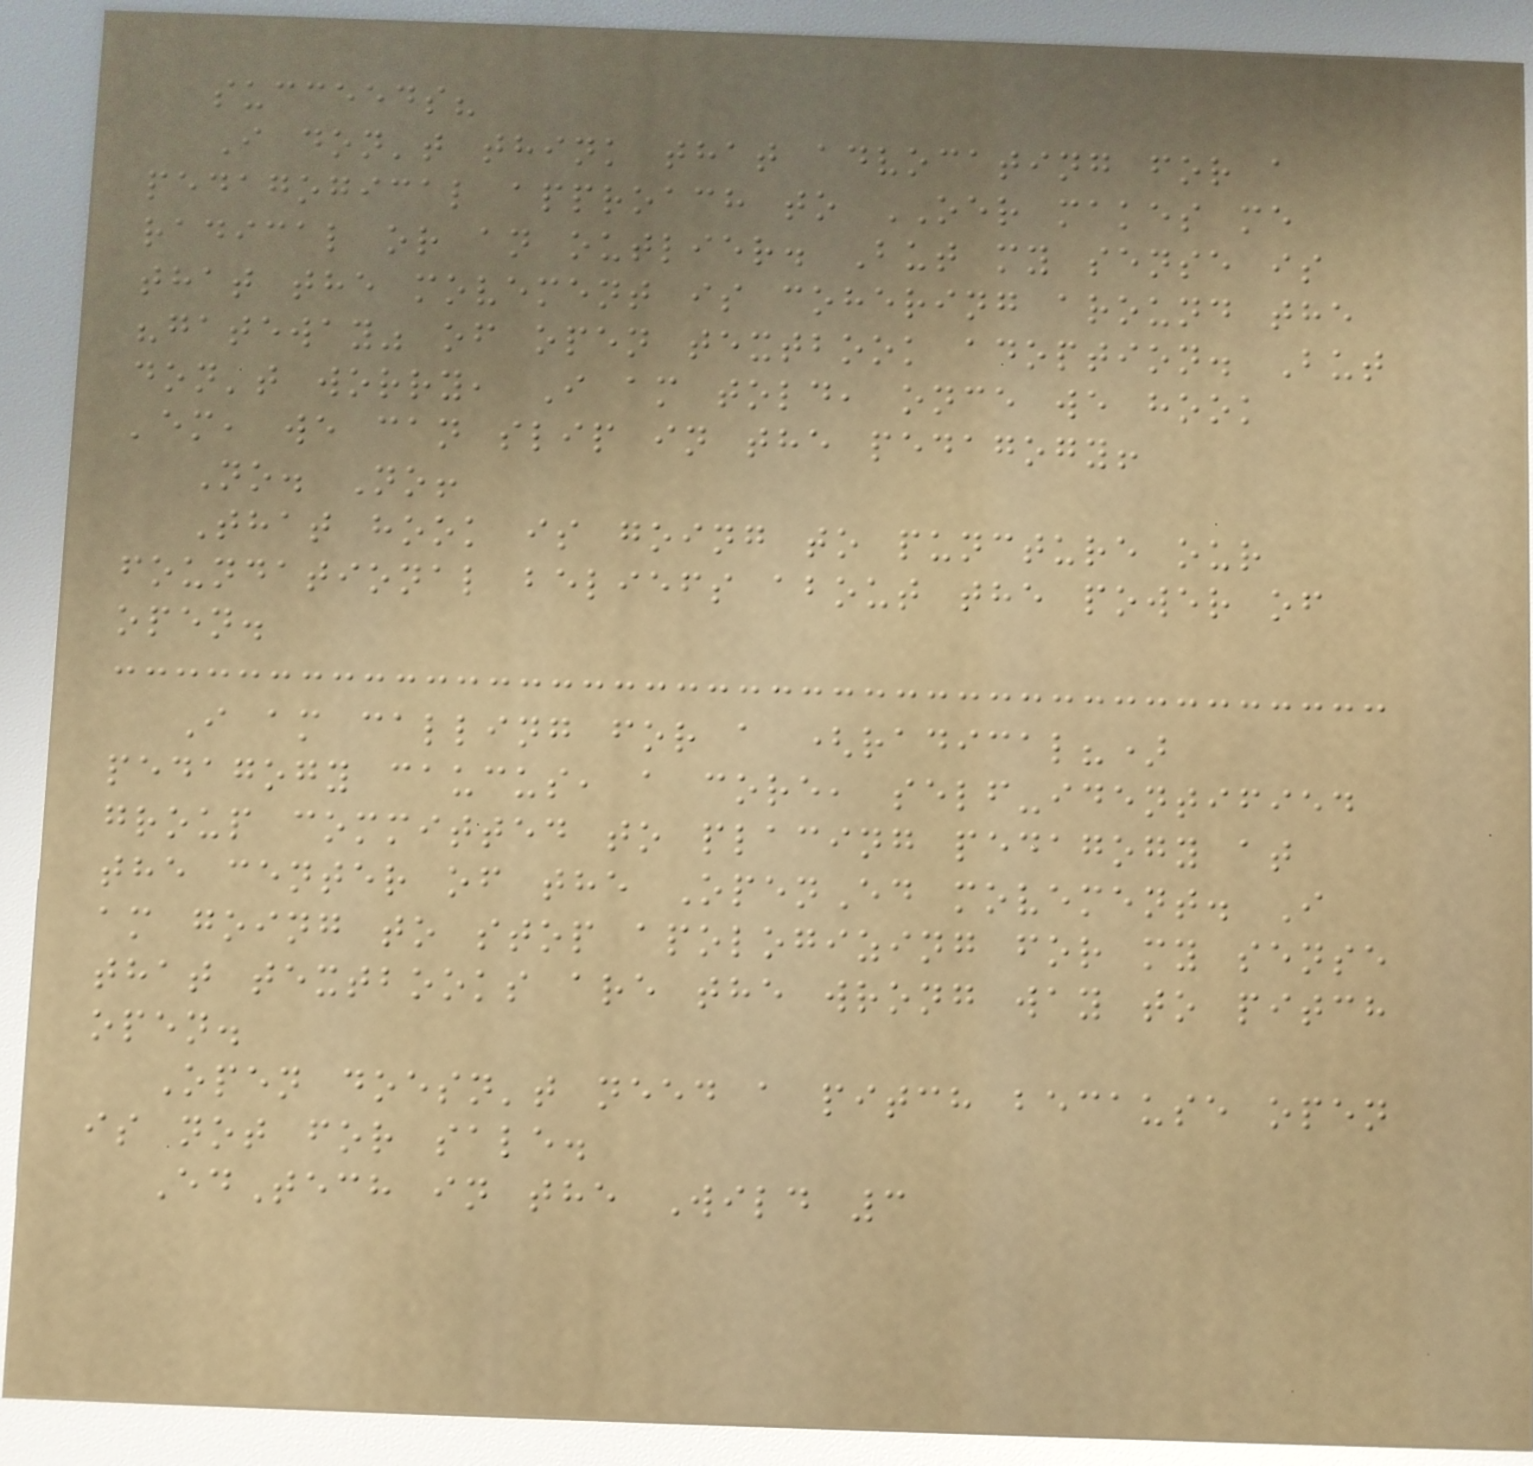succeeds?
I don't think that advocating for a
pedagogical approach to OER makes me
radical or an outlier. But my sense is
that the movement is cohering around the
"gateway" of open textbook adoption. But
don't worry, I am told, once we hook
'em, we can slip in the pedagogy!
No. No!
That hook is going to puncture our
foundational beliefs about the power of
open.
I am calling for a (radical?)
pedagogy caucus, a core, self-identified
group committed to placing pedagogy at
the center of the OpenEd movement. I
am going to stop apologizing for my sense
that textbooks are the wrong way to pitch
open.
Open doesn't need a pitch because open
is not for sale.
EdTech in the Wild 3
